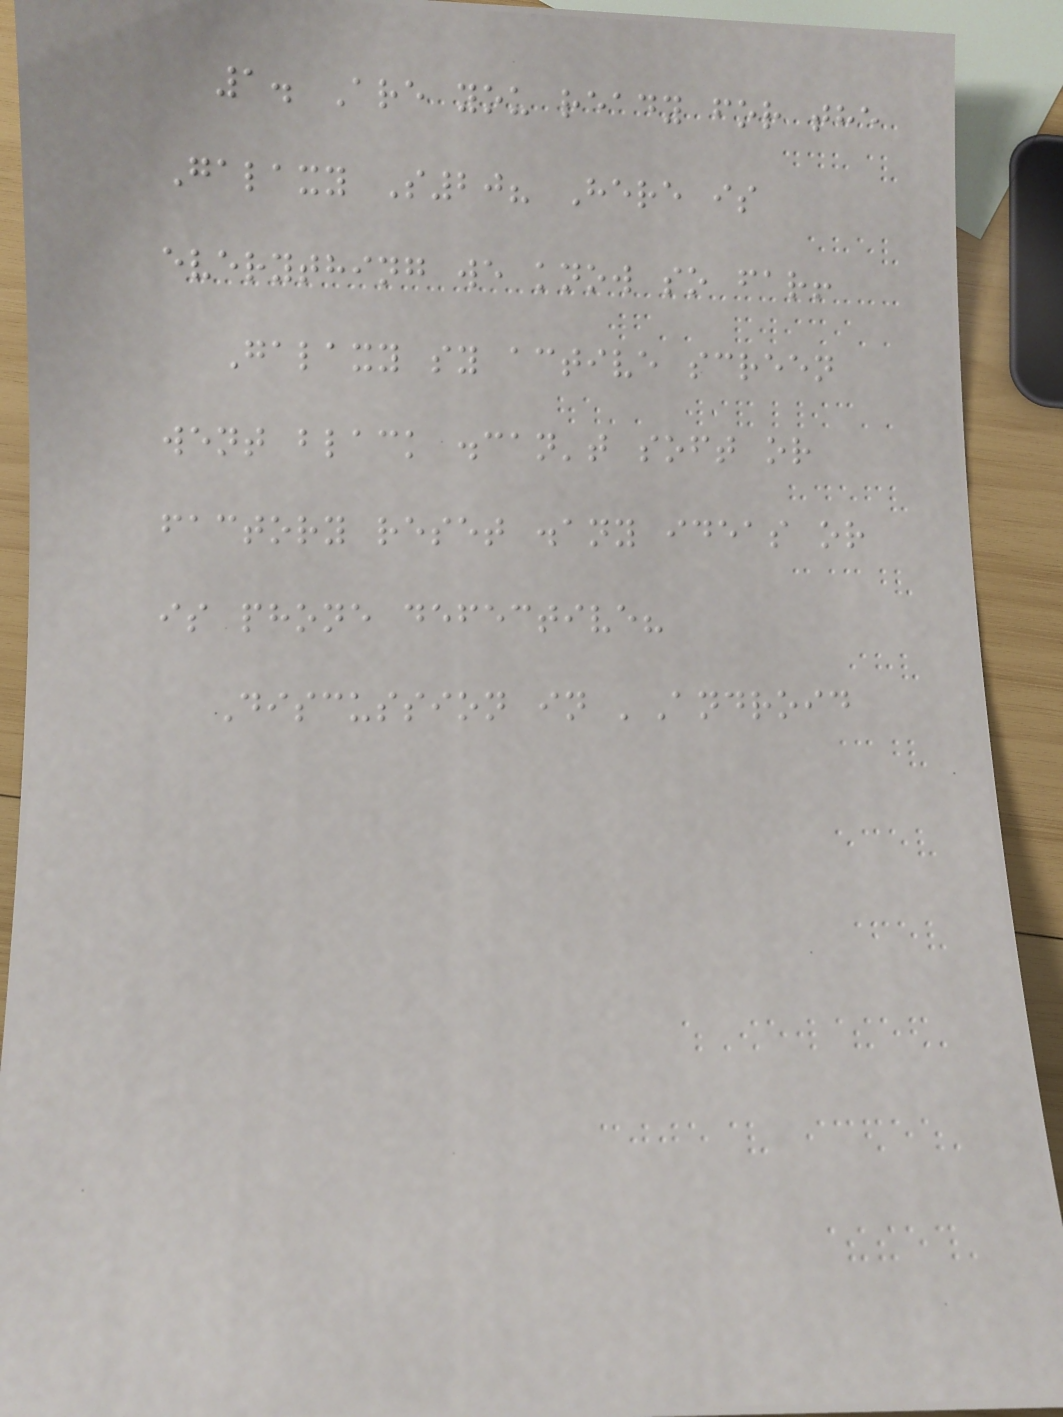1. Are you ready for the
Galaxy S20? Here is
everything we know so far!
Galaxy sy active screen
went black .can't soft or
factory reset .any ideas or
is phone defective?
Discussion in 'Android
